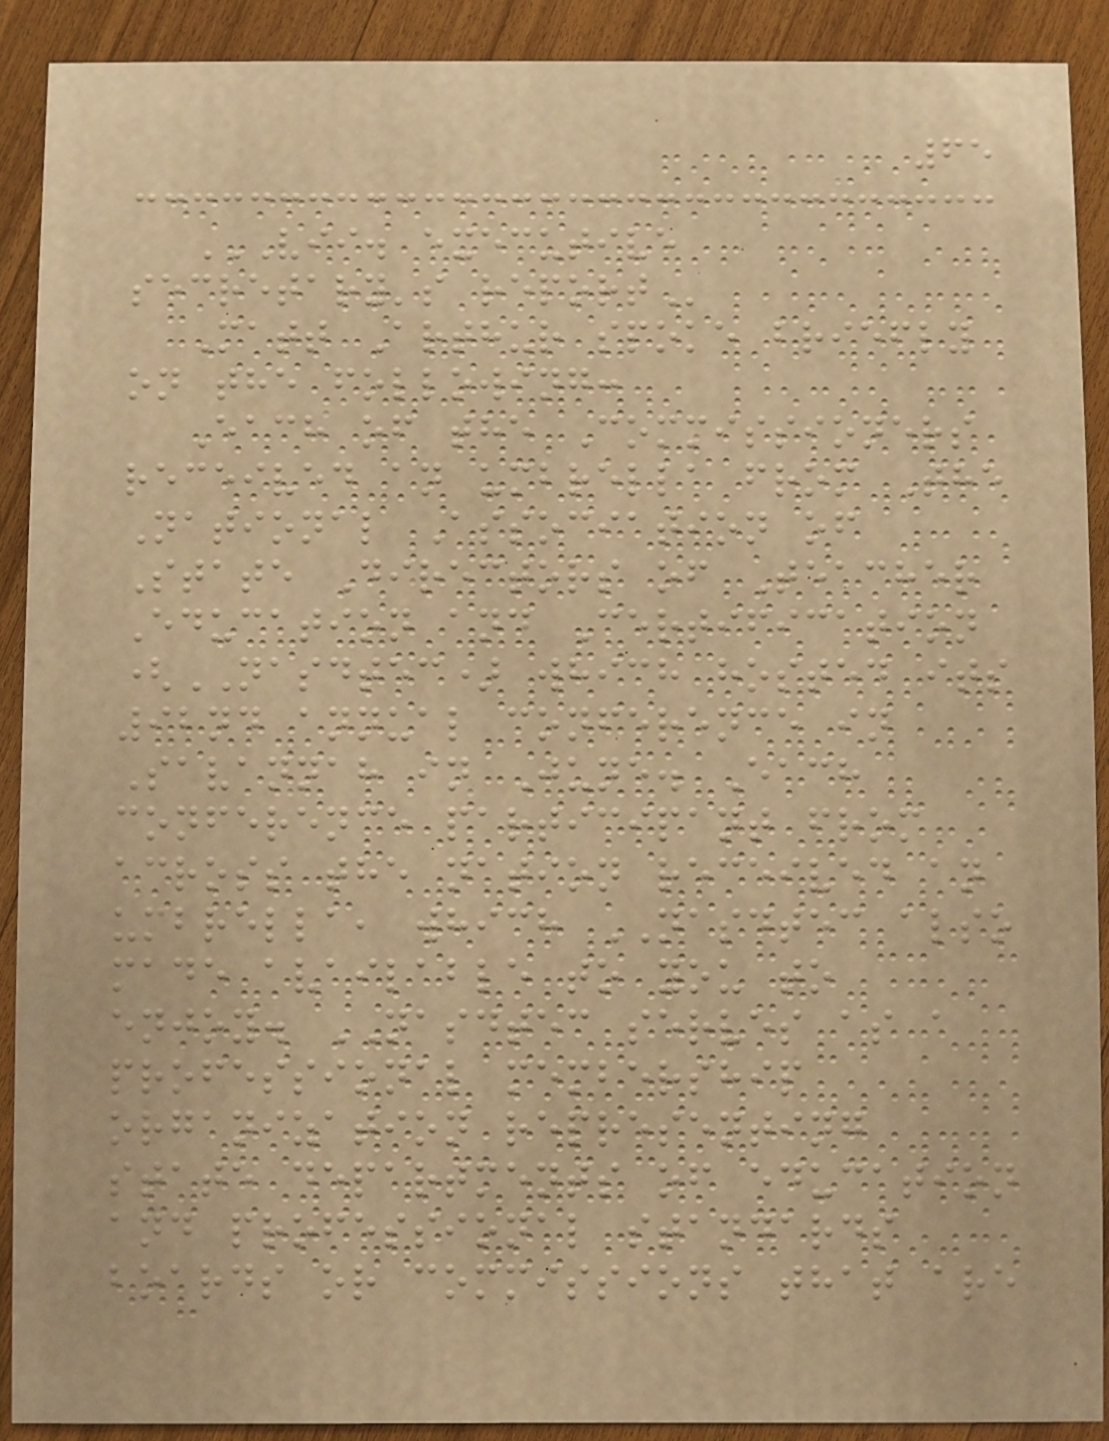65
VII. EXECUTIVE
SECRETARY'S REPORT
Matt Arthur spoke briefly
on the following:
Each of the Commissioners
received an umbrella from The
National Association of
State Directors of Teacher
Education and Certification
(NASDTEC) which hosted its
92nd annual conference in
Savannah in June. Each
conference participant from
across the nation received an
umbrella, which NASDTEC also
made available to you to
enjoy. NASDTEC serves as a
professional membership
organization representing
state departments of education
and professional standards
boards or commissions that are
